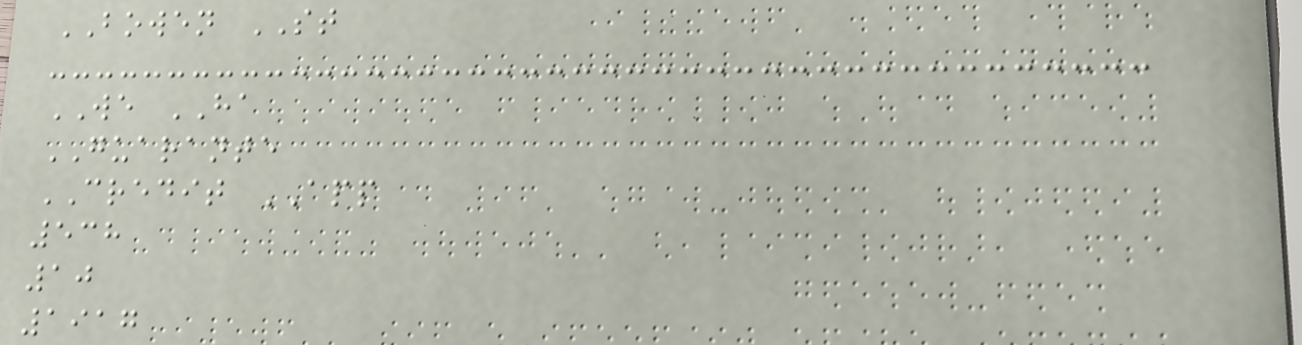BOWEN ST
WE HA
GUARANTE
CREDIT APP
538
10
1917
